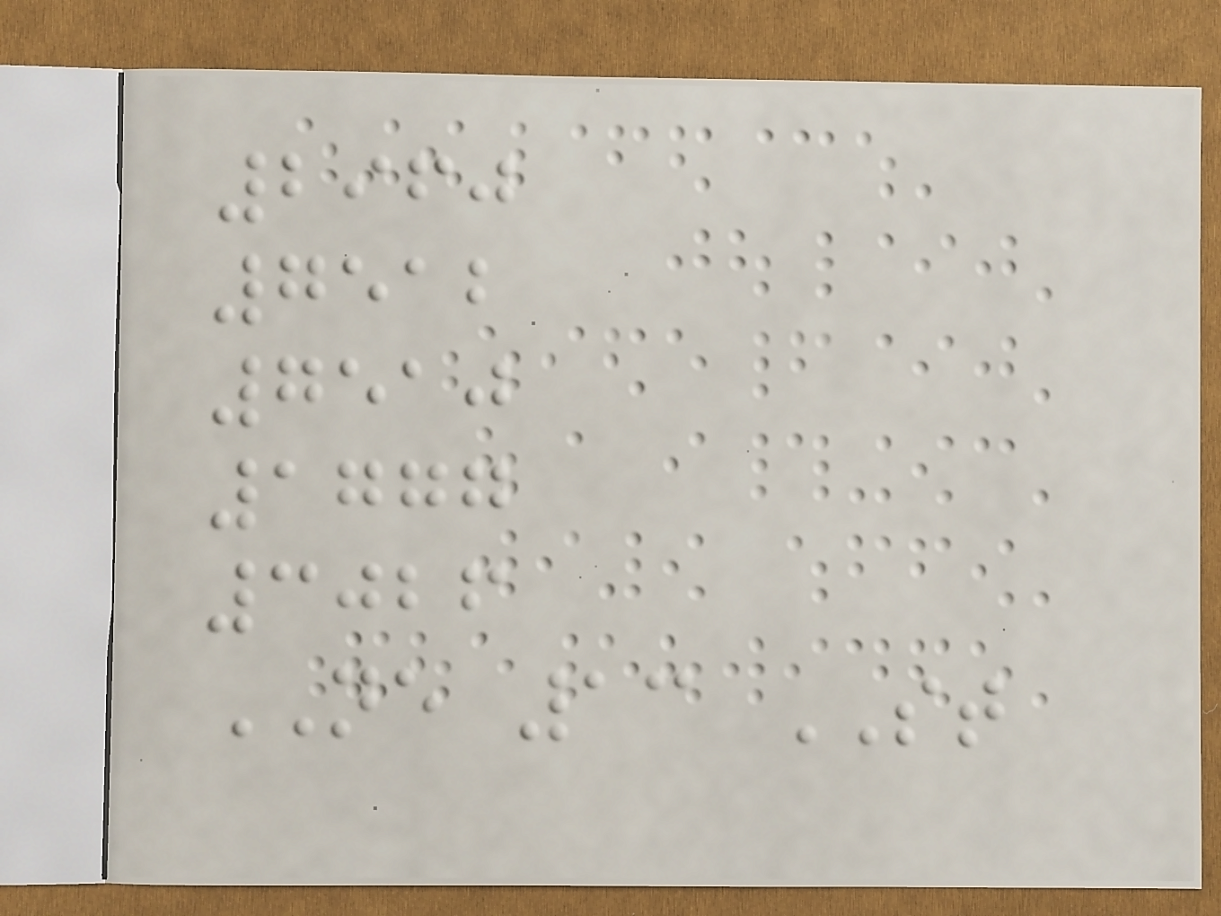2960
7512
7510
1777
3026
NE 13 ST
